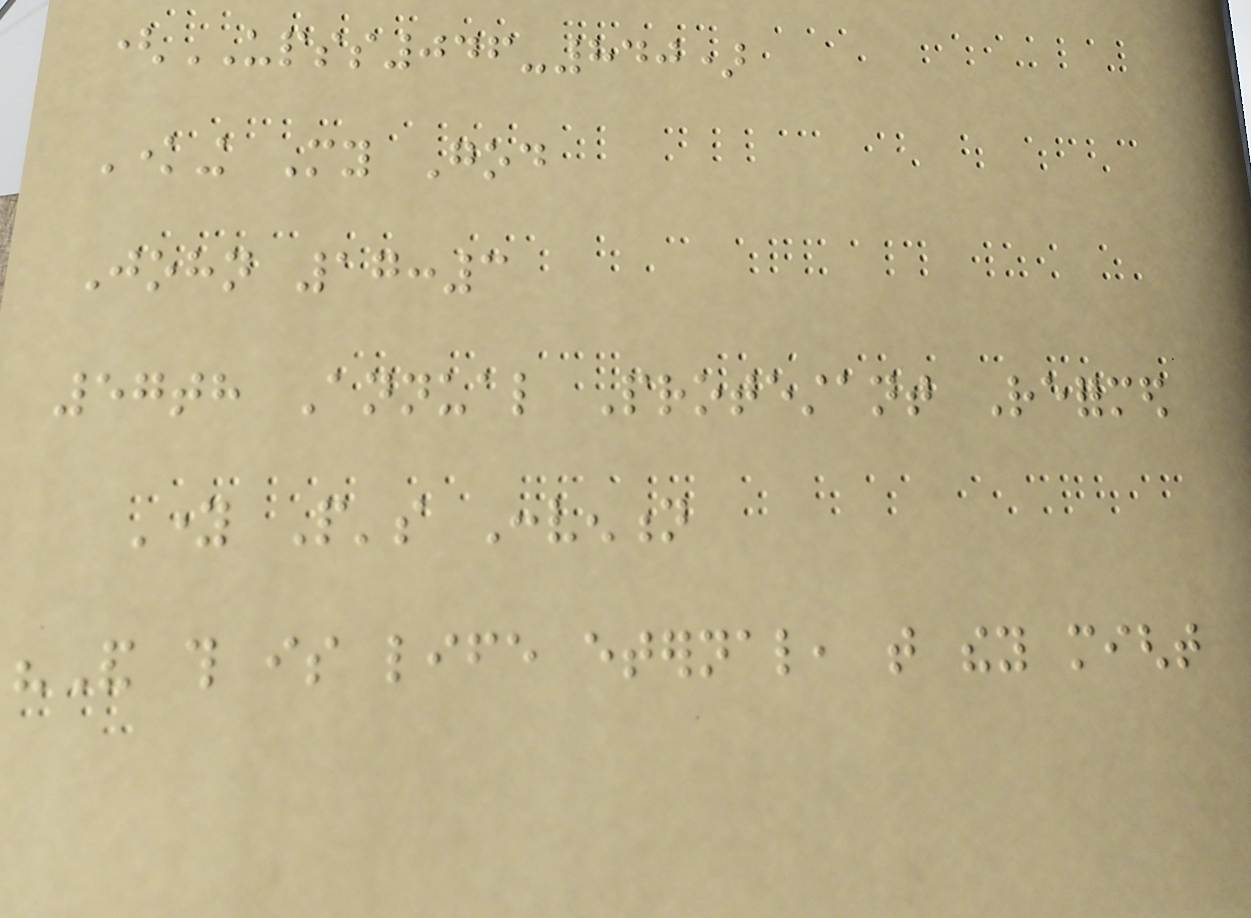(UPSS046-840)
Knowing My God
John 17:3
57th Annual Protestant Reformed
Young People's Convention
"And this is life eternal, that they might
